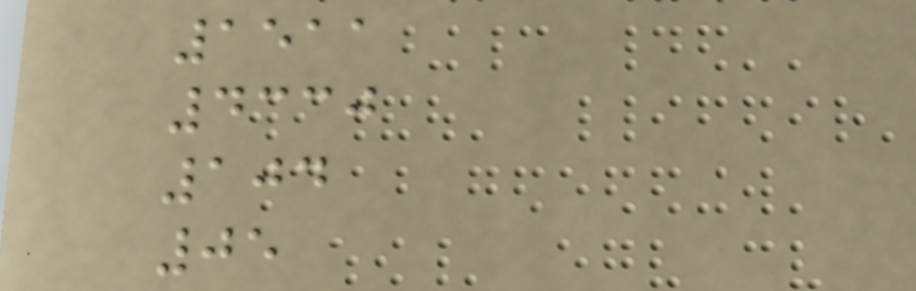1511
4330
104
05
